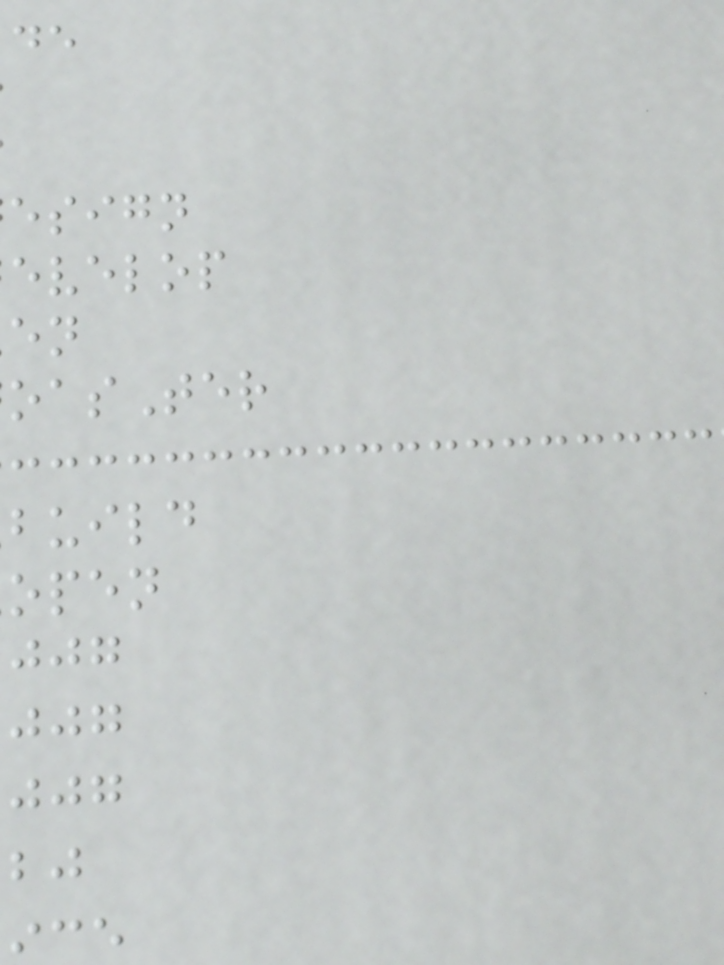esign
evelop
oasTer
build
open
